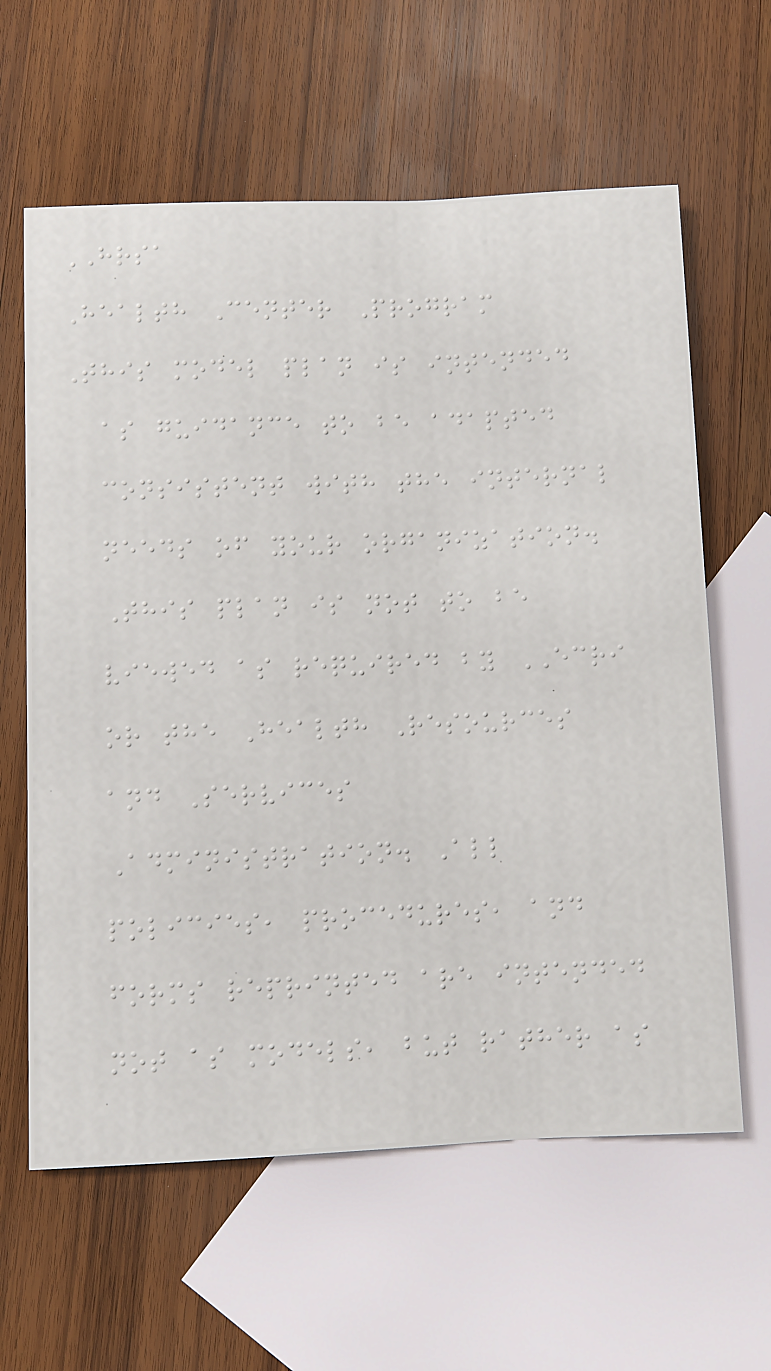HRSA
Health Center Program
This model plan is intended
as guidance to be adapted
consistent with the internal
needs of your organization.
This plan is not to be
viewed as required by ECRI
or the Health Resources
and Services
Administration. All
policies, procedures, and
forms reprinted are intended
not as models, but rather as
